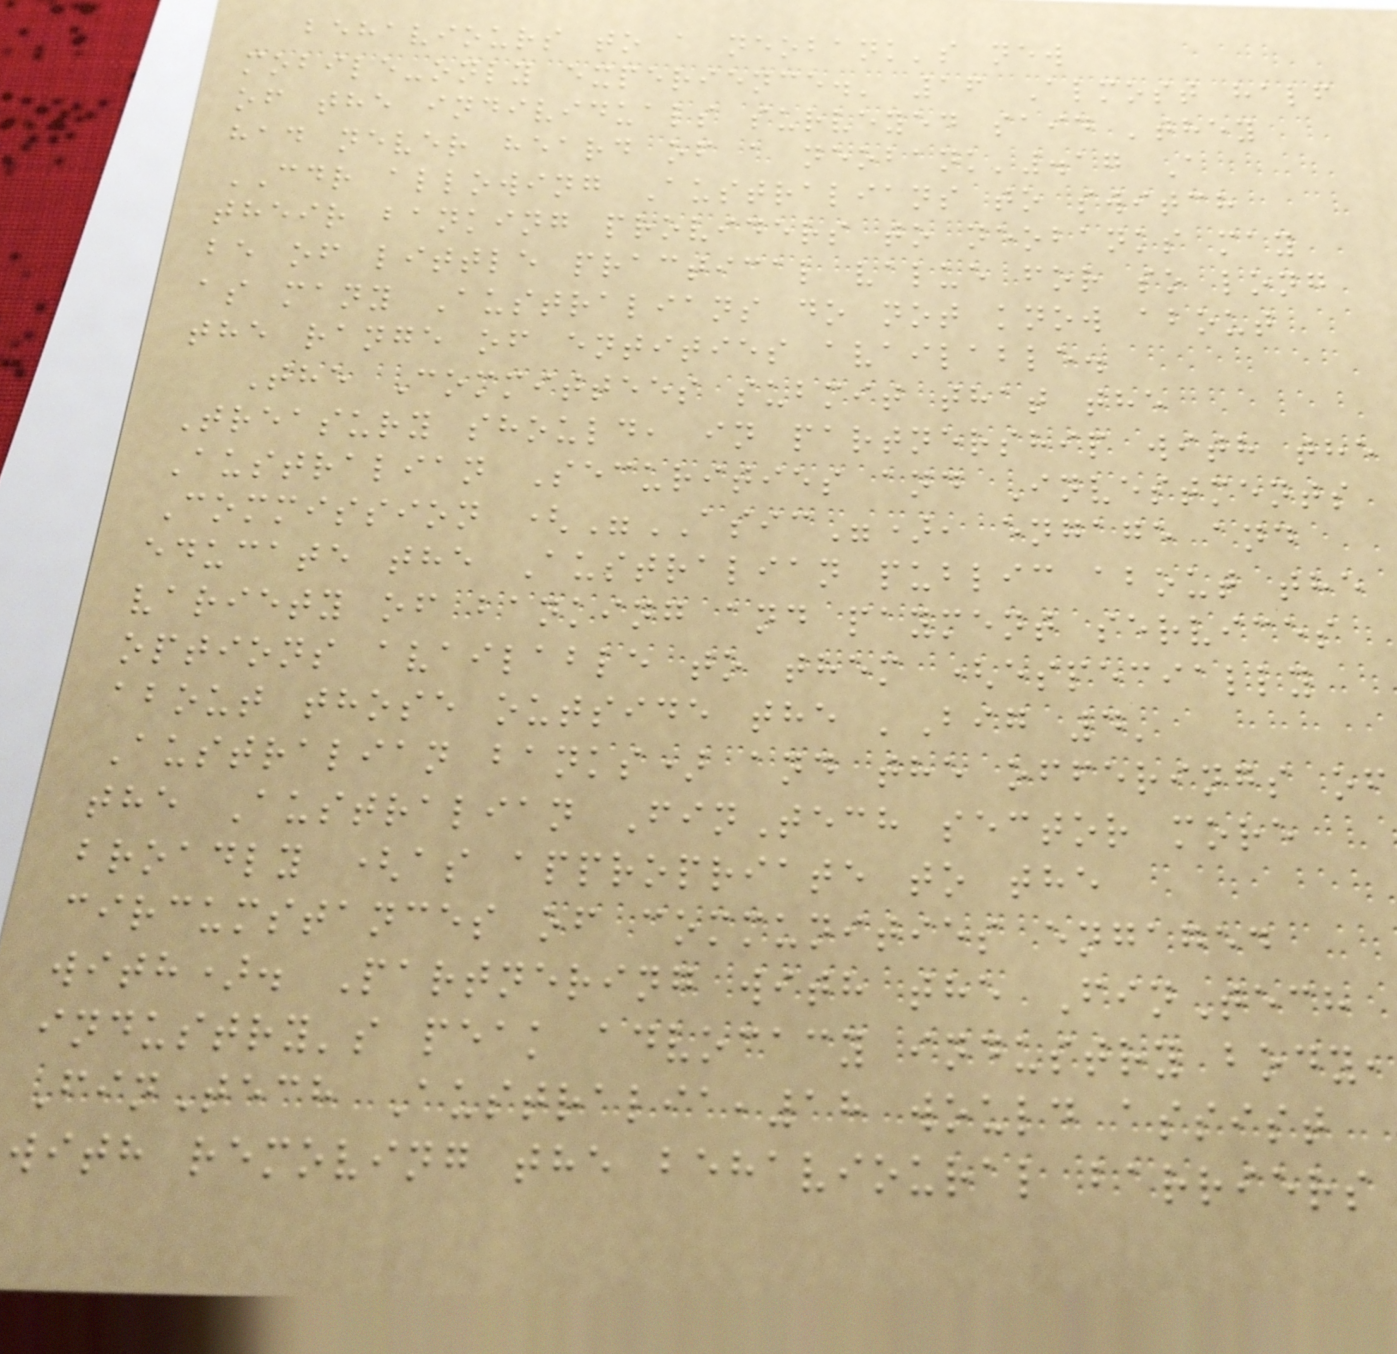behaviours to a neobank's new
mobile-only experience.' 16 Almost half
of the individuals surveyed said 'they
had never heard of a neobank'.17 A
CDR allowing Australians to switch
their banking providers to neobanks may
be of little practical value for so long
as many Australians do not know about
the range of entities available.
The Committees submit that the
Treasury should, in partnership with the
Australian Securities and Investments
Commission ("ASIC"), engage and
educate the Australian public about the
variety of banking and payment services
options available to them (especially
about those outside the 'Big 4'
Australian banks) and the offerings of
the Australian FinTech sector more
broadly (as appropriate to the
circumstances of communities engaged
with). Partnering with the FinTech
industry's peak advocacy industry body,
FinTech Australia,18 would assist
with removing the behavioural barriers
